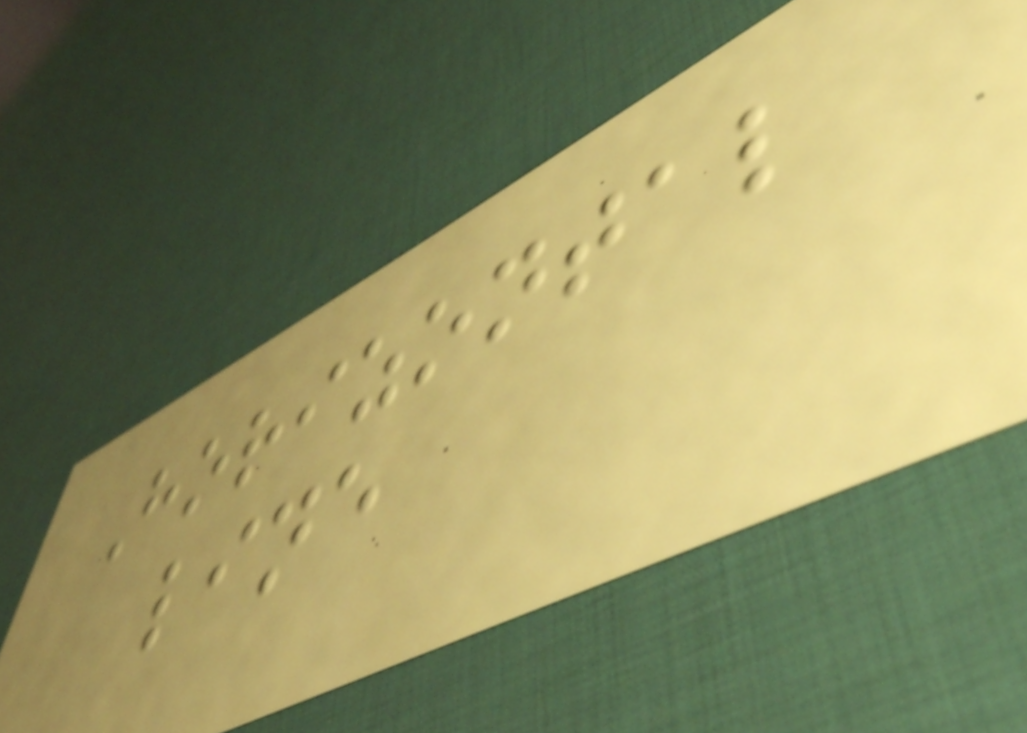Horizontal
line
